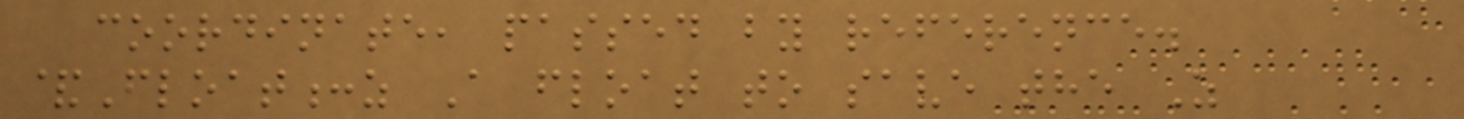coordinate, passed by reference.
&Float:z A float to save the Z
